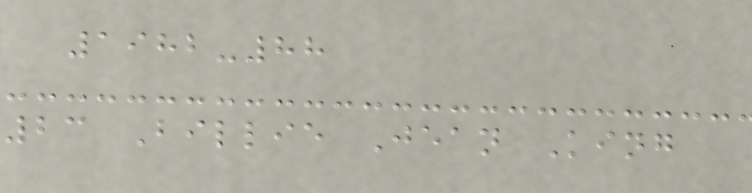1982-88
23 Billie Jean King
